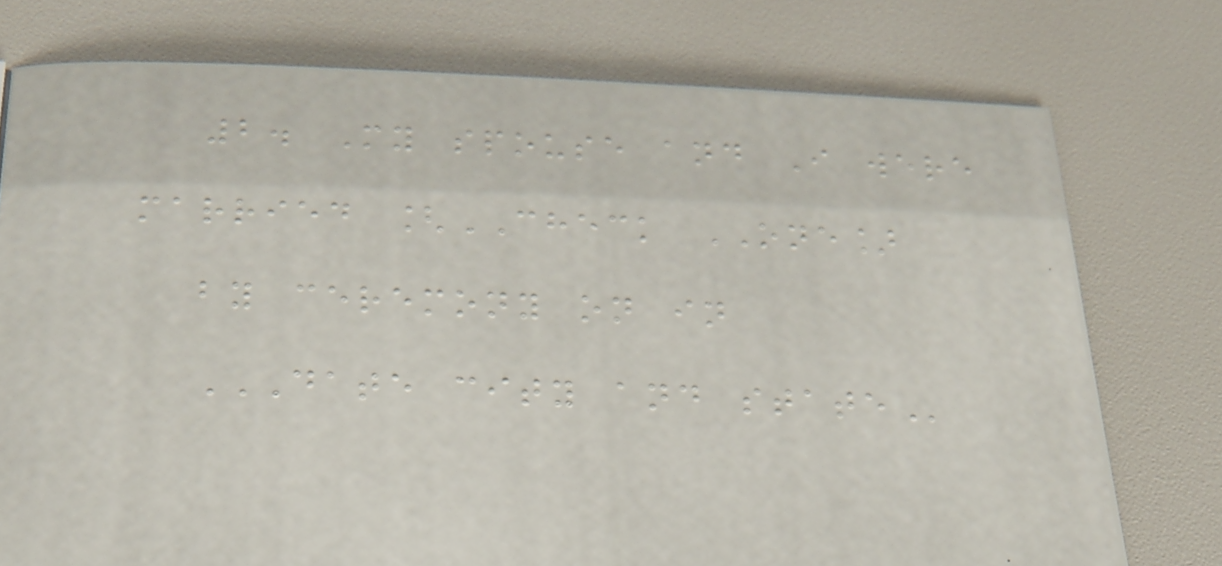2. My spouse and I were
married [CHECK ONE]
by ceremony on in
DATE CITY AND STATE
